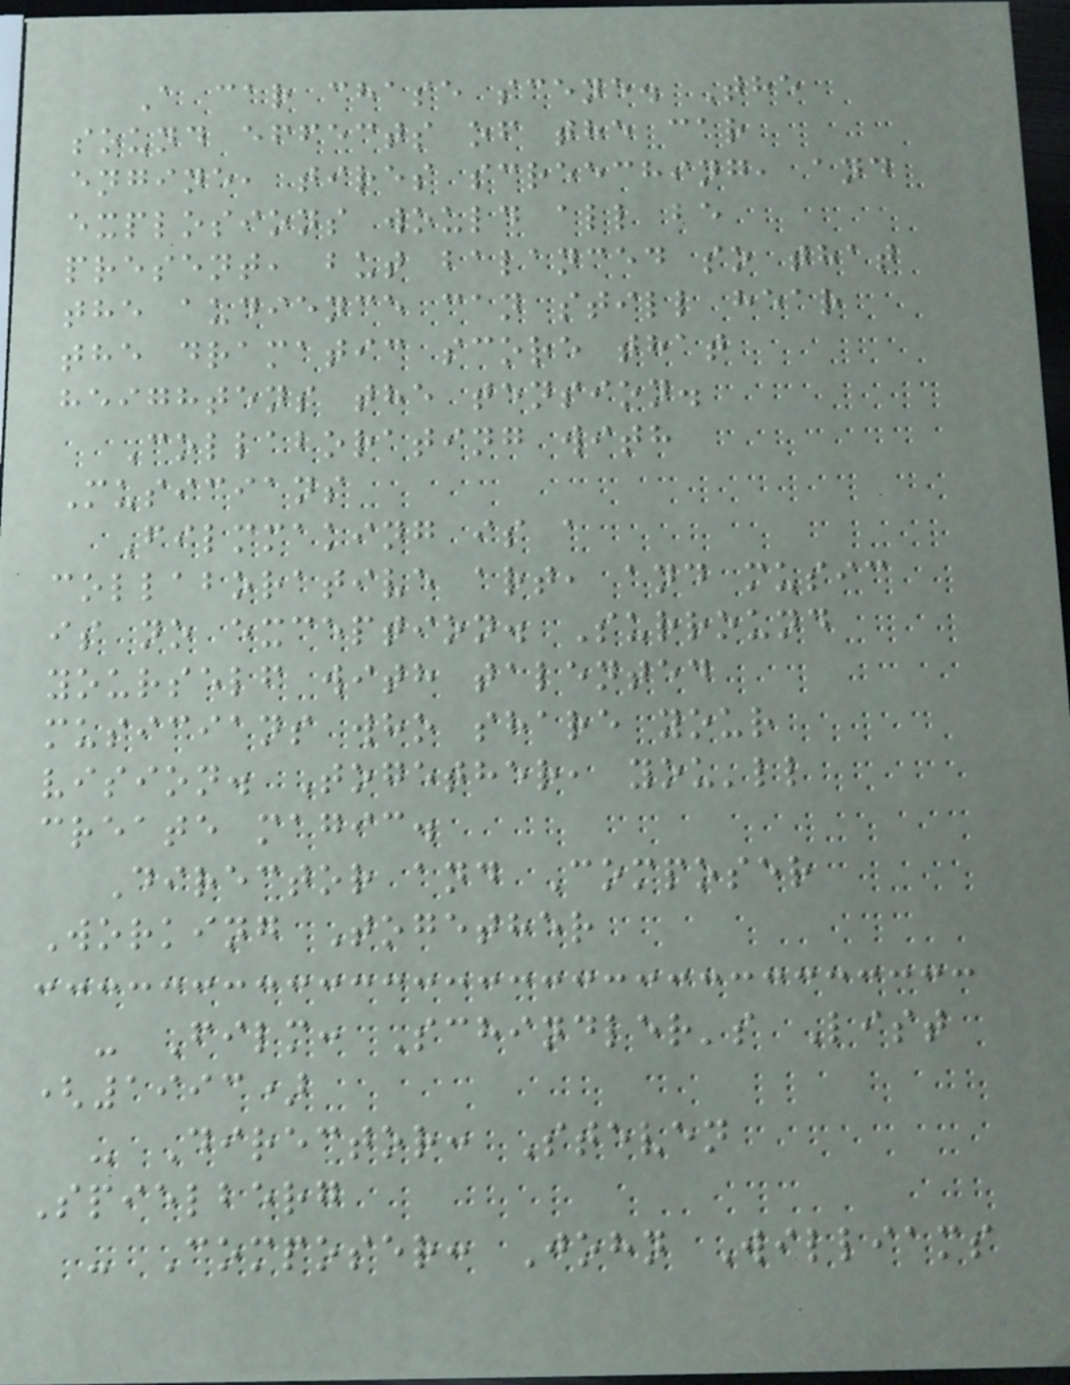A car chase scene. The
sound effects of the car
engine, tires screeching, and
explosions would all be
present, but balanced so that
the audience can still hear
the dramatic score that
heightens the tension.
Collaborating with
Musicians
Filmmaking is a
collaborative art, and music
is no exception. Surround
yourself with talented
musicians who share your
vision. Together, you'll
create magic.
Director and Composer
Working Together
- Film: Schindler's List
(1993)
- Director: Steven
Spielberg
- Composer: John Williams
